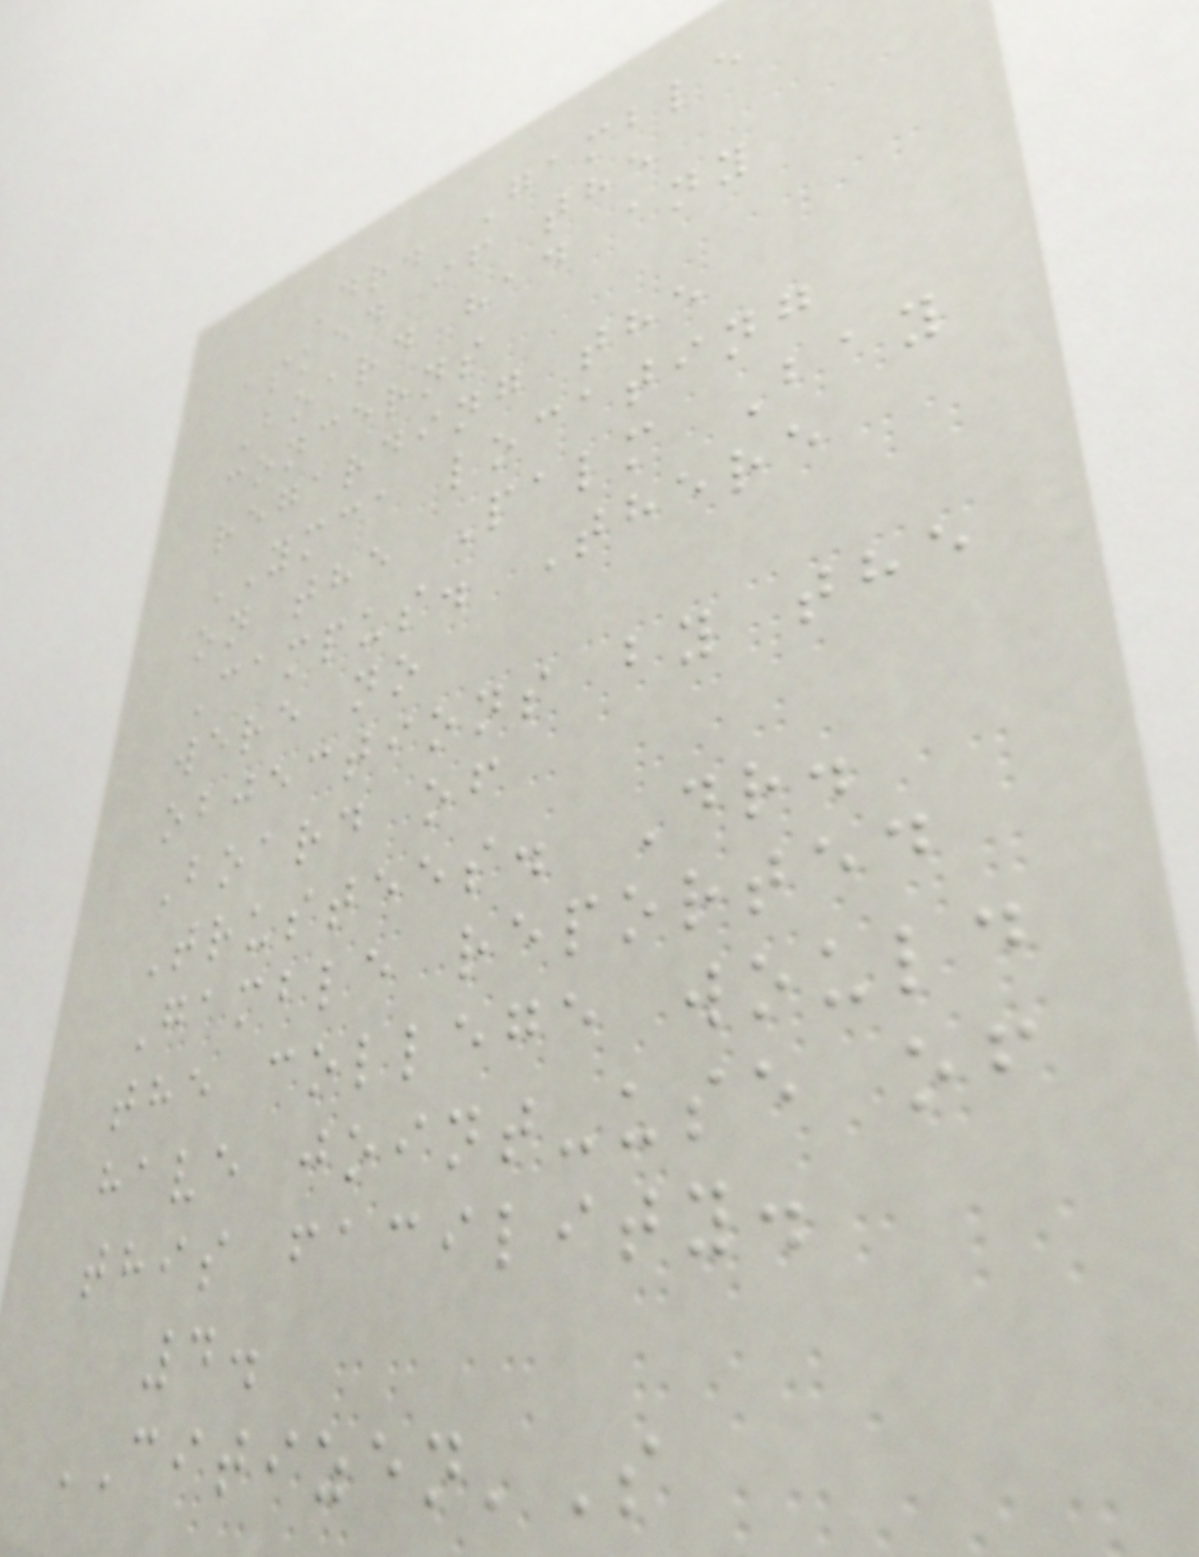Dr. Gamble
asked if the
Board had any
concerns
regarding the
YMCA locating
on the Palm Bay
Campus. There
were no
objections by the
Board of
Trustees. Dr.
Gamble reported
the college would
have joint-use of
this facility.
4.
CITIZEN'S
